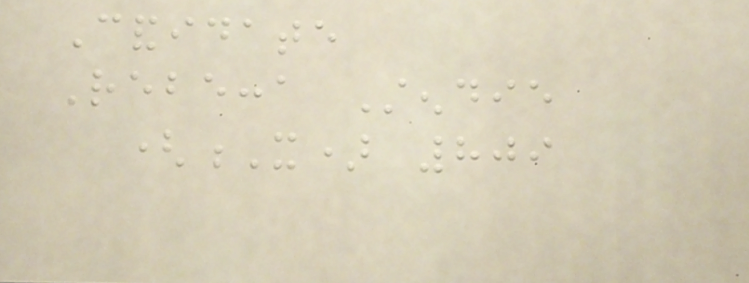Candidate
Rebecca Stendie
(X) 809
